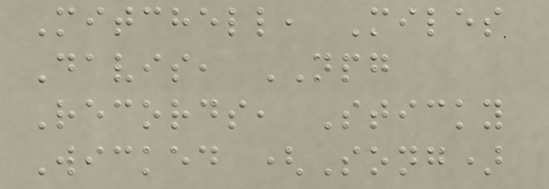Mitchell, Miles
Davis, NPG
Records, Sticky
Wicked (Song)
